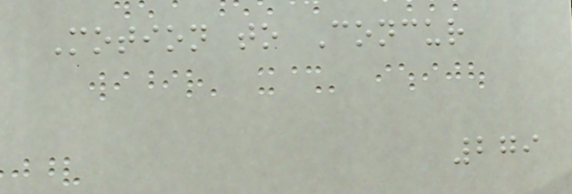Motion to Concur
279
